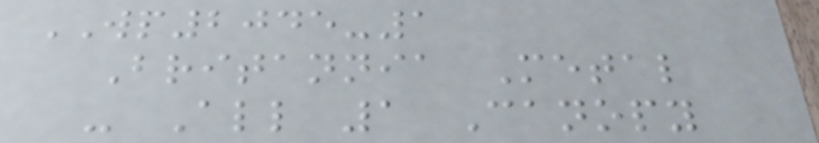WP2045-1
Britannia Metal
- All 1 Canopy
